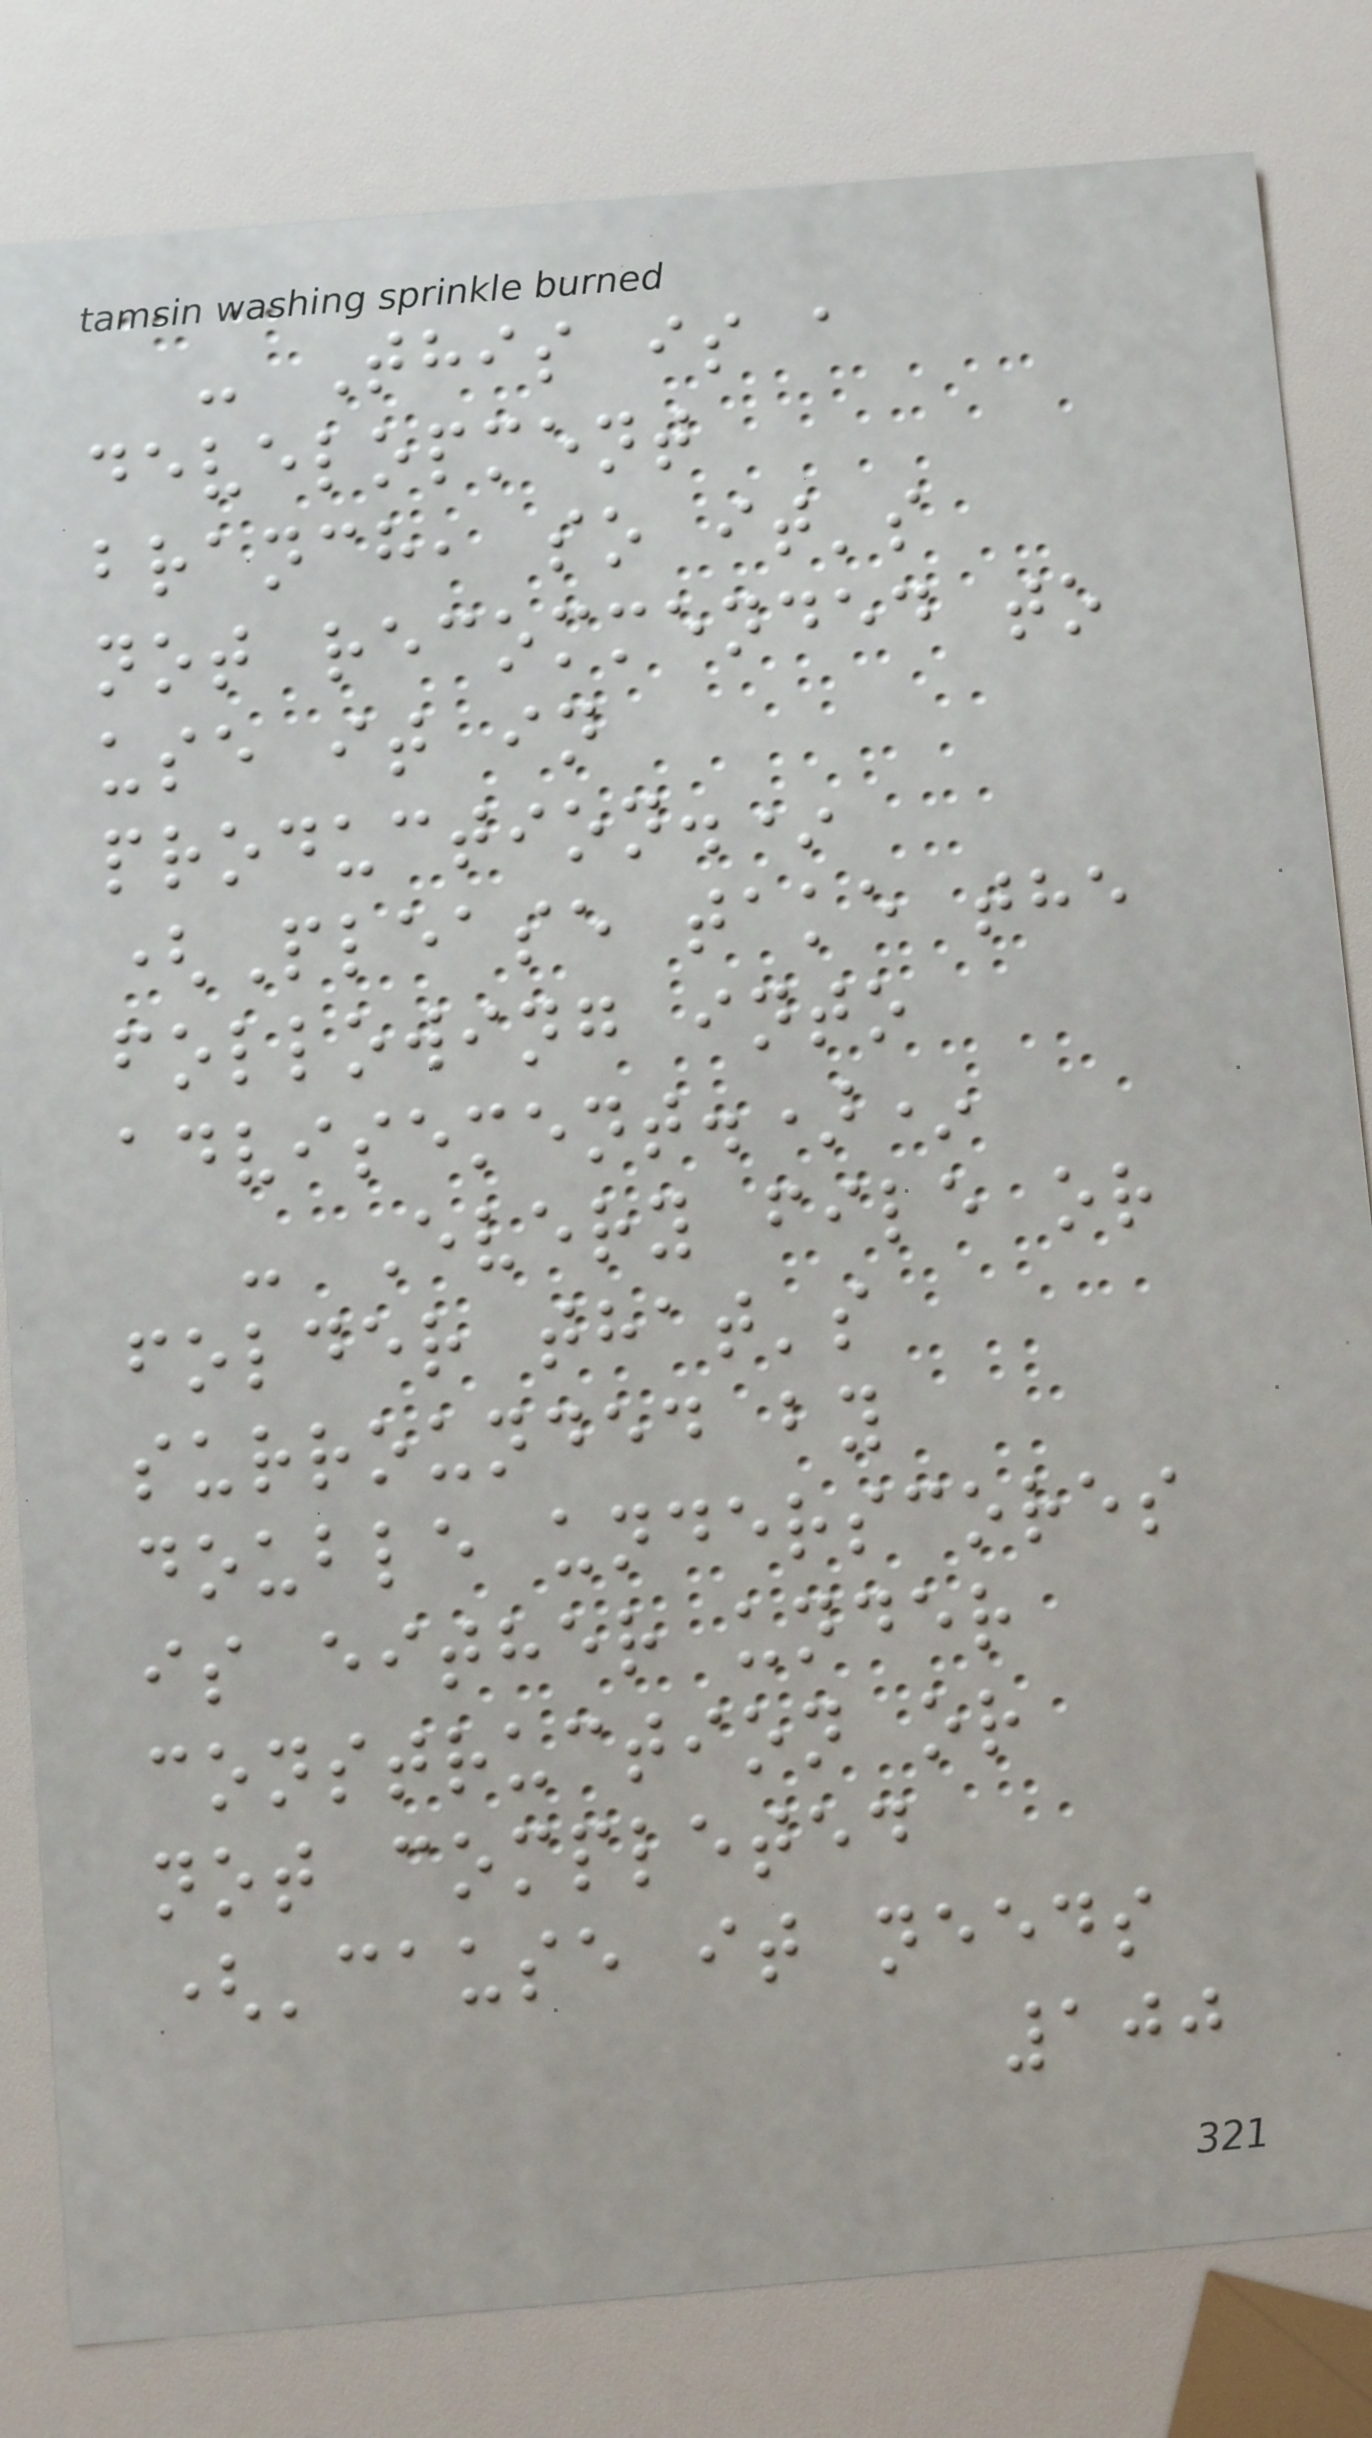- This is a
development
branch, so it's
not recommended to
use it in
production.*
(Please take the
following into
advisement.)*
- Every file or
folder that's
surrounded by
double underscores
is either under
construction or
not completed
('cause it needs
100
